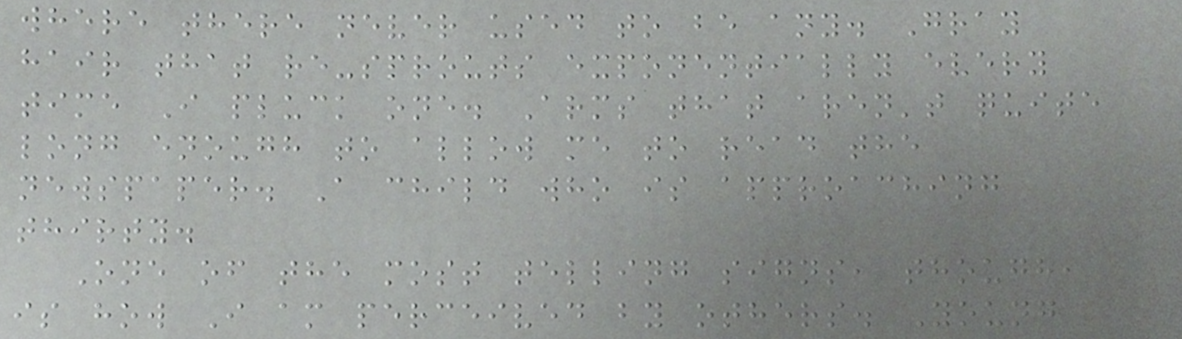where there never used to be any. Gray
hair that re-sprouts exponentially every
time I pluck one. Arms that aren't quite
long enough to allow me to read the
newspaper. A child who is approaching
thirty.
One of the most telling signs, though,
is how I am perceived by others. Young
